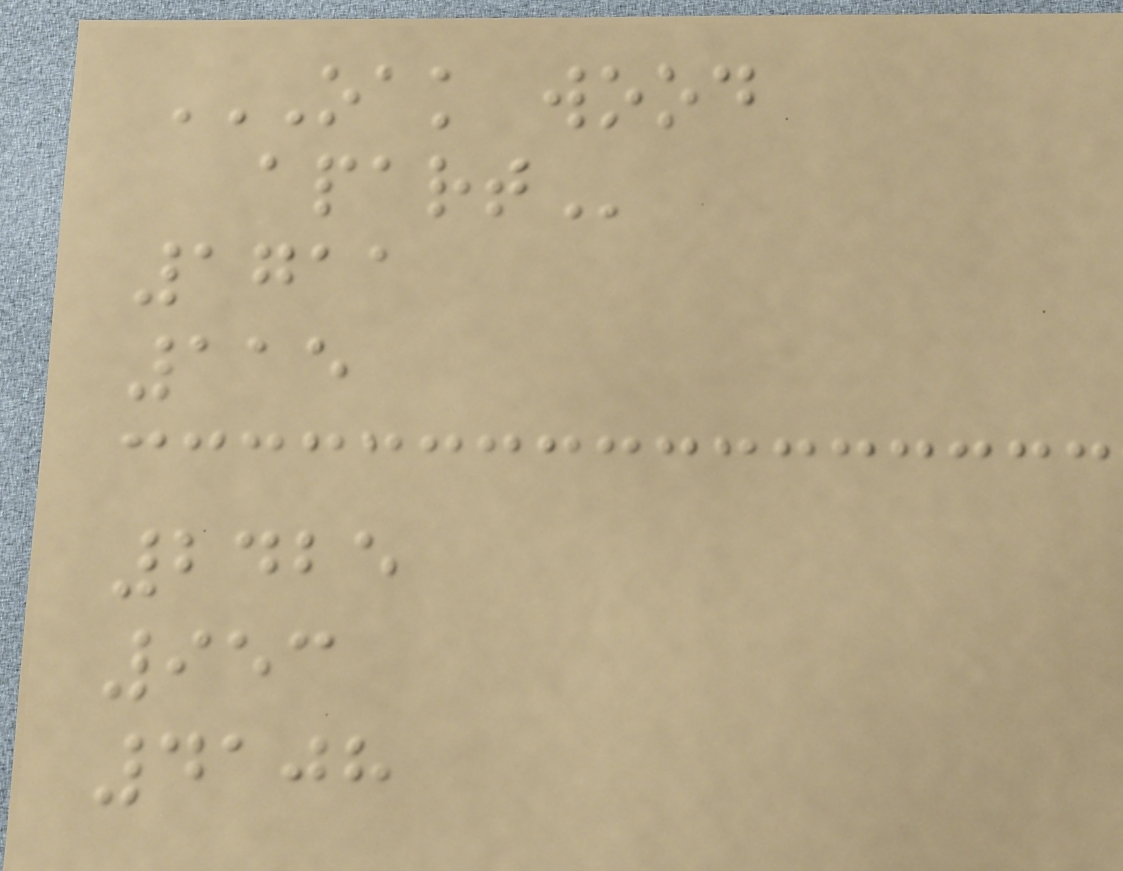OAK WOOD
APART
1711
115
2425
953
4108
